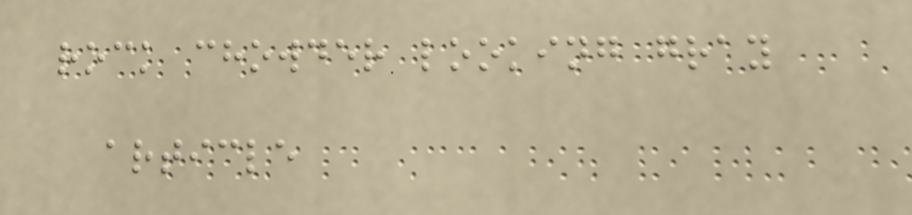rock chowder looking gray
article
